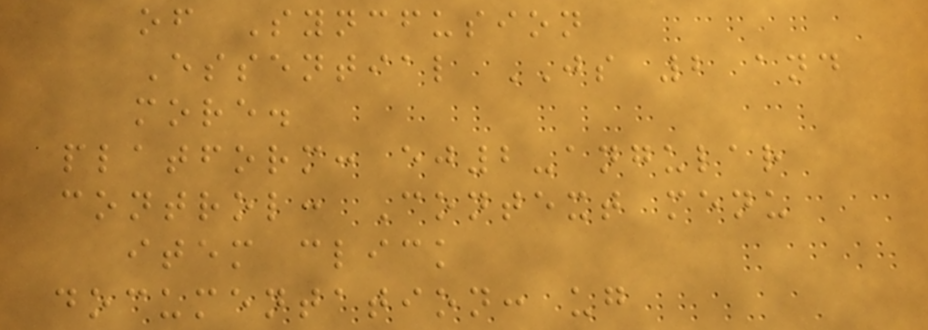of Syncfusion
Essential JS 2 and
more.
platform: ej2-angular
control: Context menu
item click
documentation: ug
